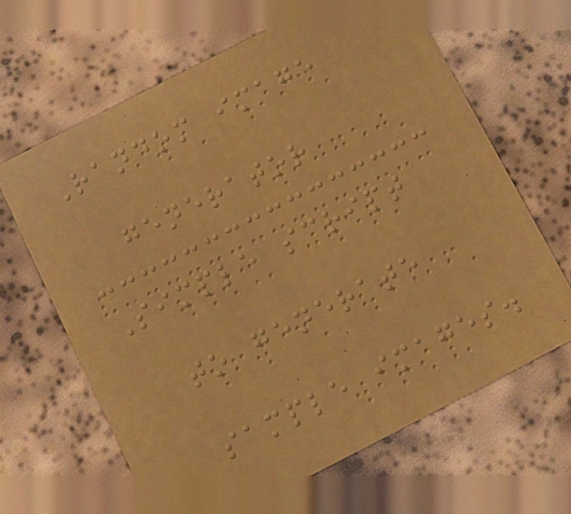Random image
generator
Simple script
to generate
sample images.
